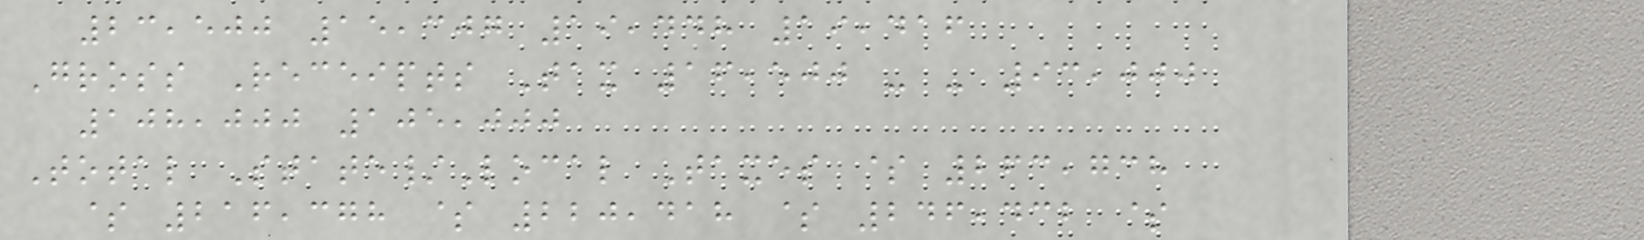23,500 15,307 19,448 19,416
Gross Receipts Tax 16,500 - - 93,000
108,000 105,000
Total State/Local Taxes $ 263,738
$ 216,378 $ 220,418 $ 246,432 $
